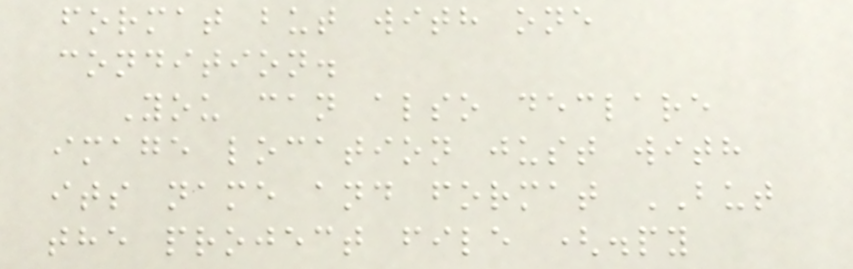format but with one
condition.
You can also declare
image location just with
its name and format BUT
the project file (.py
